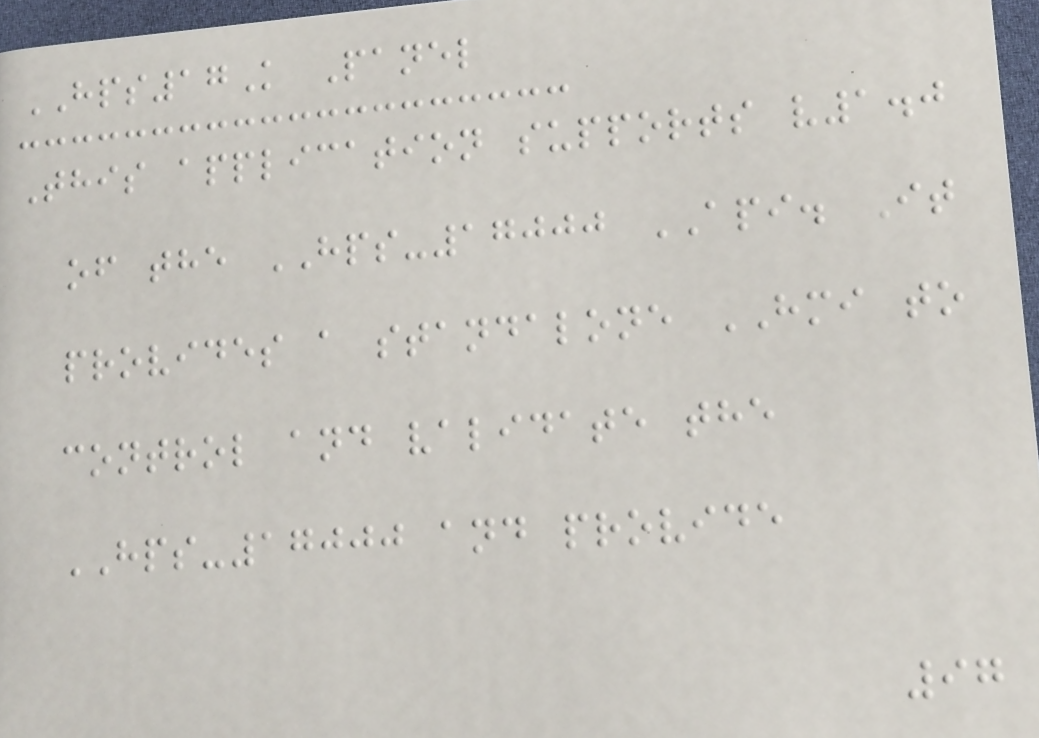HPS17K Panel
This application supports v1.0
of the HPS-17000 API. It
provides a standalone HMI to
control and validate the
HPS-17000 and provide
97
